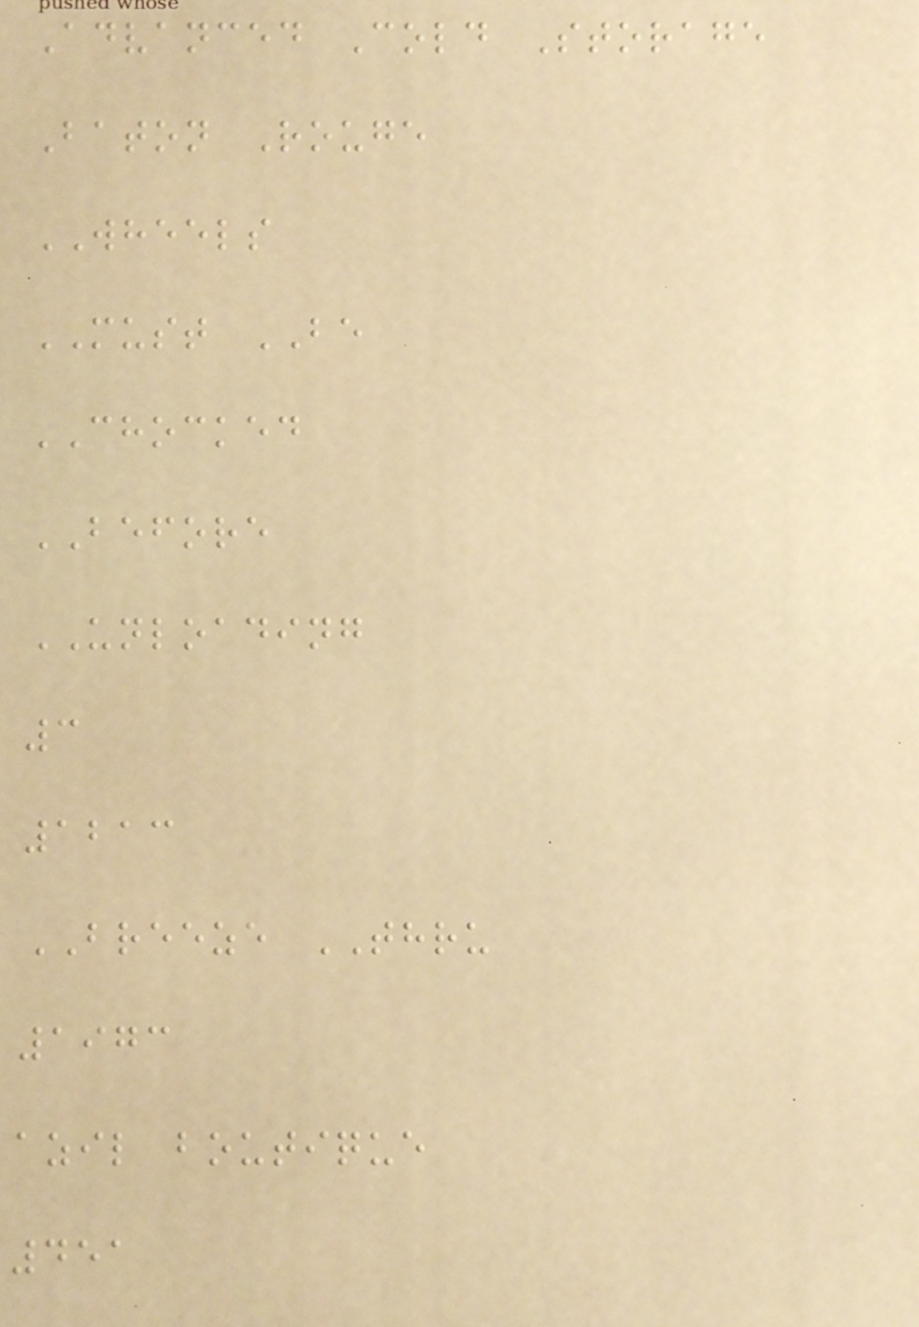Advanced Cold Storage
Baton Rouge
WHEELS
MUST BE
CHOCKED
BEFORE
UNLOADING
3
1213
BREEZE THRU
1973
azil boutique
451
